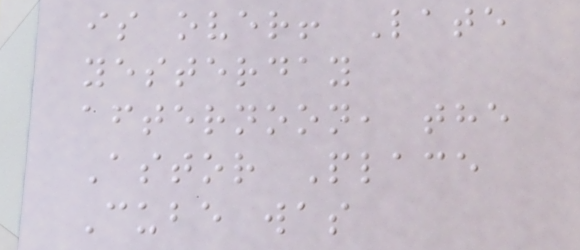is over! Late
yesterday
afternoon, the
Astor Place
Cube was
